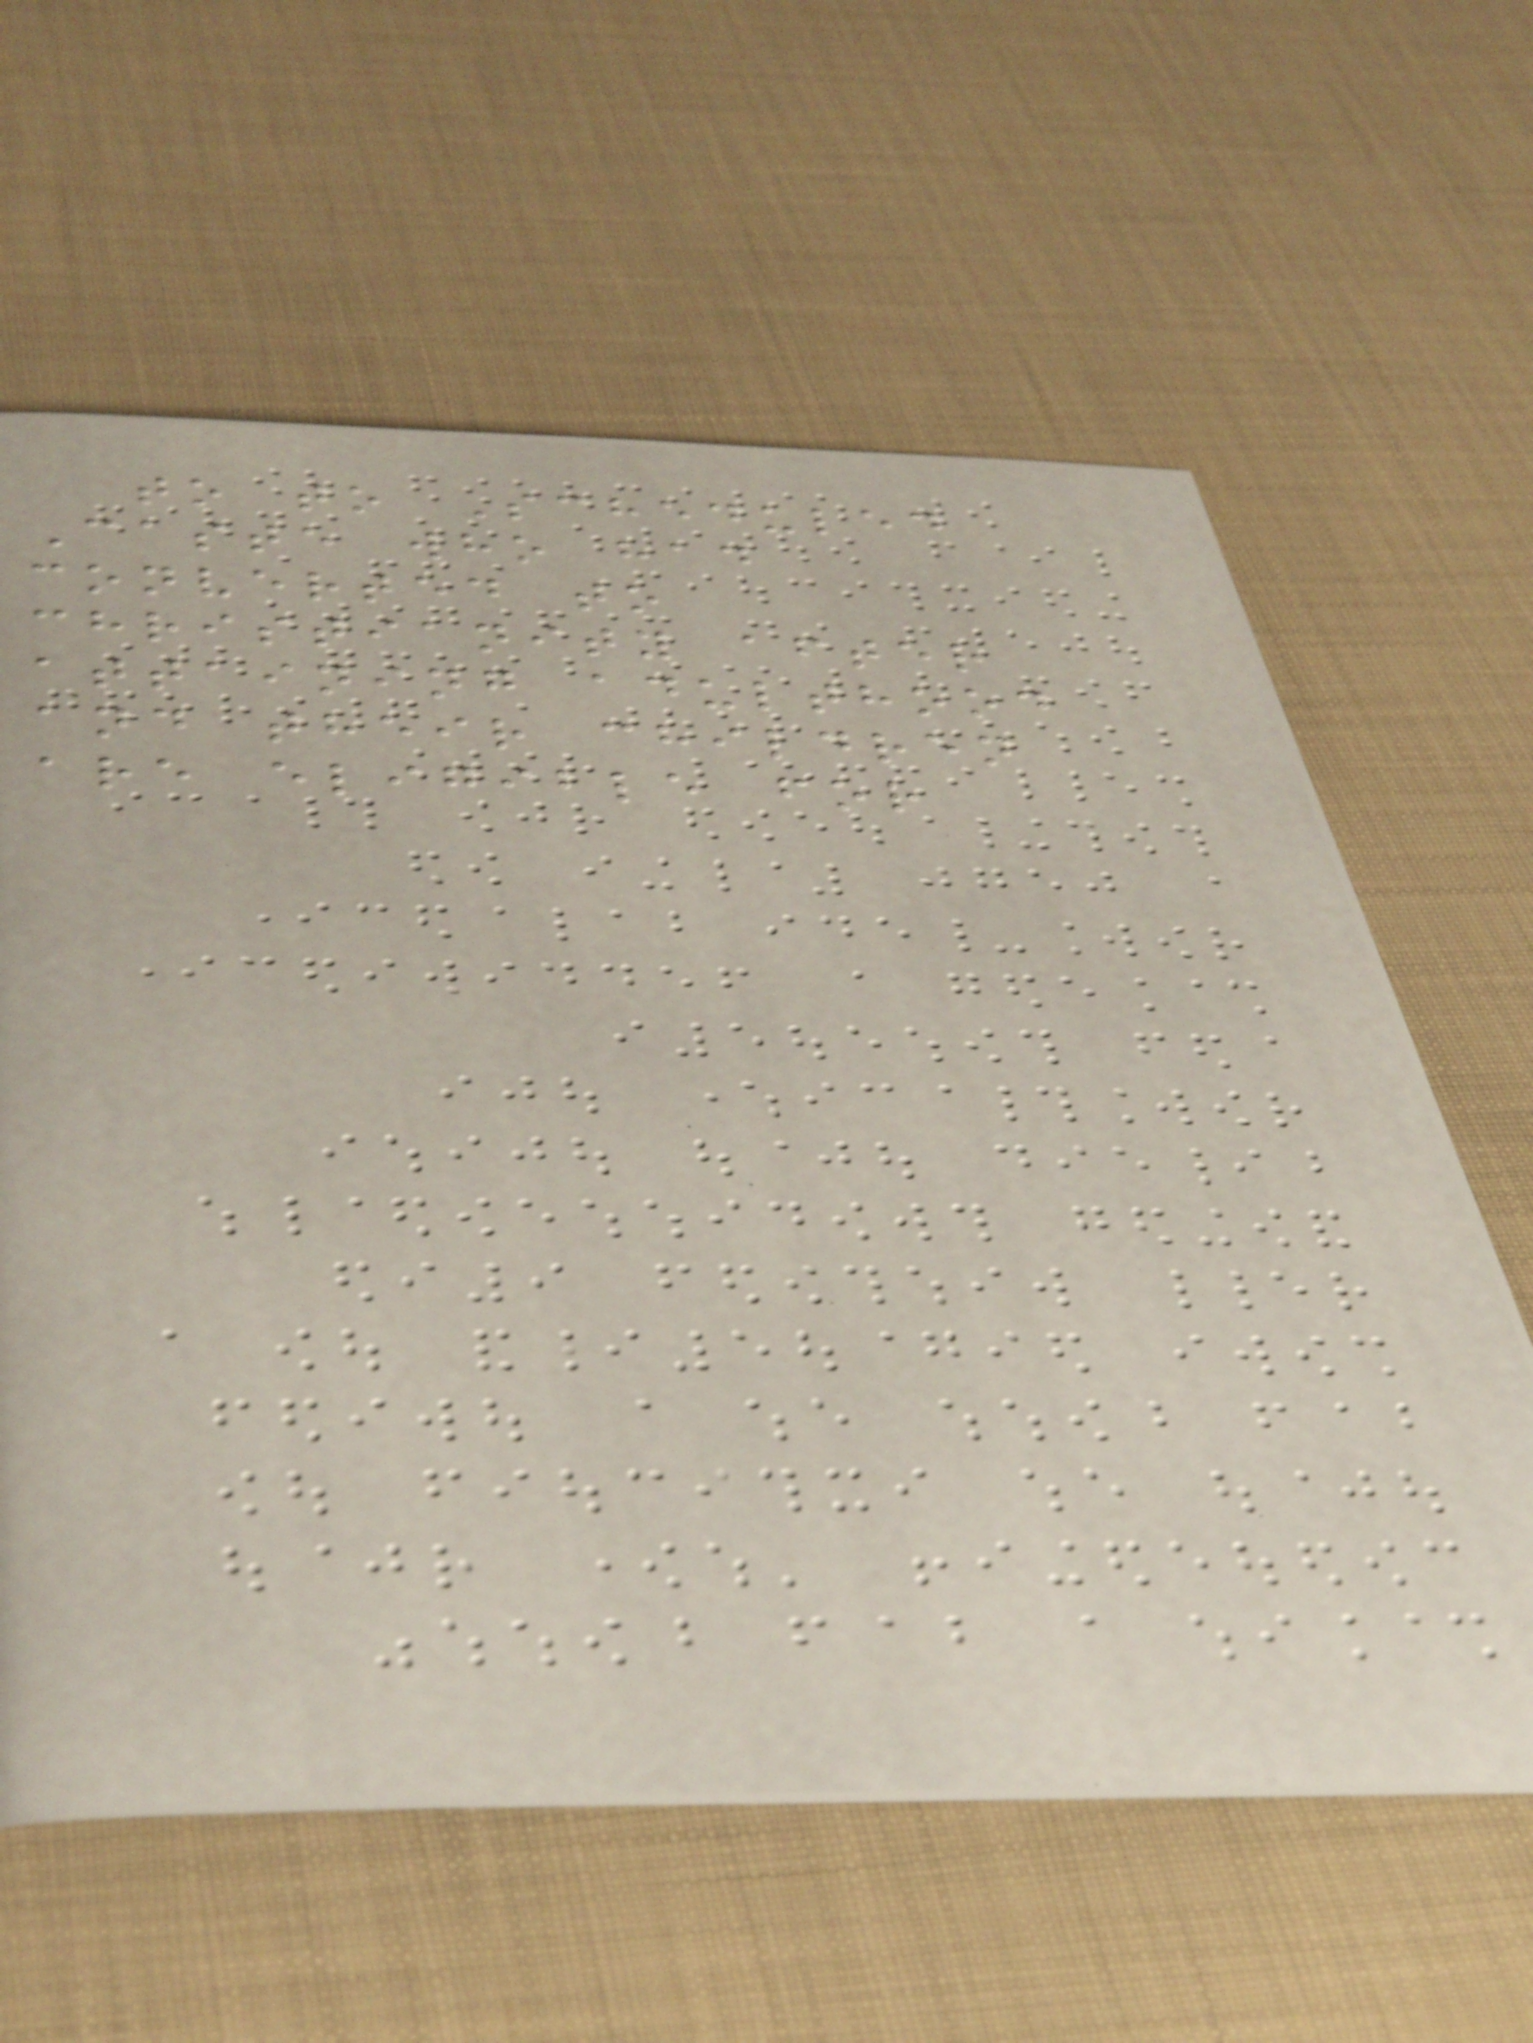to to Scheduled
Caste who had
converted to
christianity after
attaining adulthood
and their children
are eligible for
